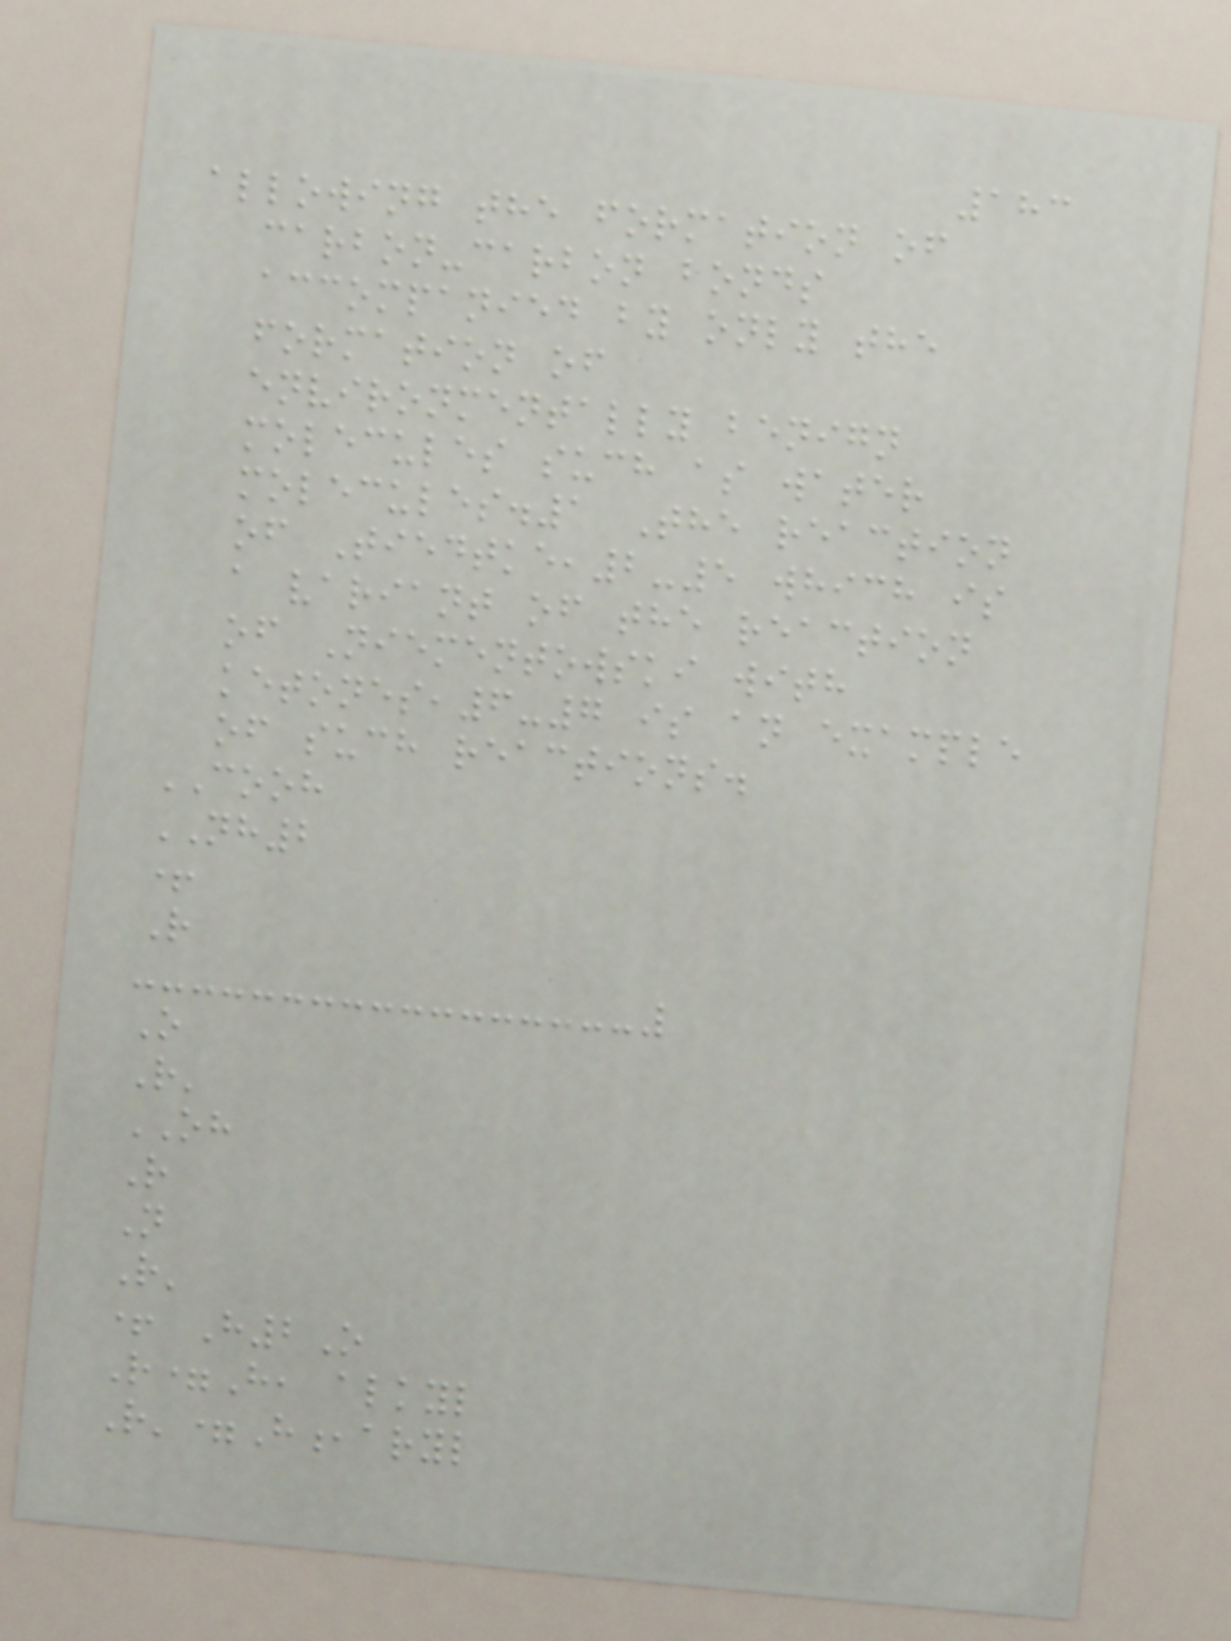183
allowing the formation of
carbon-carbon bonds
accompanied by only the
formation of
environmentally benign
molecules such as water
molecules.1 The reaction
of Tiedtke,2-5 which is
a variant of the reaction
of Niementowski with
ketones,6-7 is an example
of such reactions.
COOH
NH2
+
R
O
R'
OH
R
N
R'
+ H2O
R=H, alkyl
R'=H,aryl
